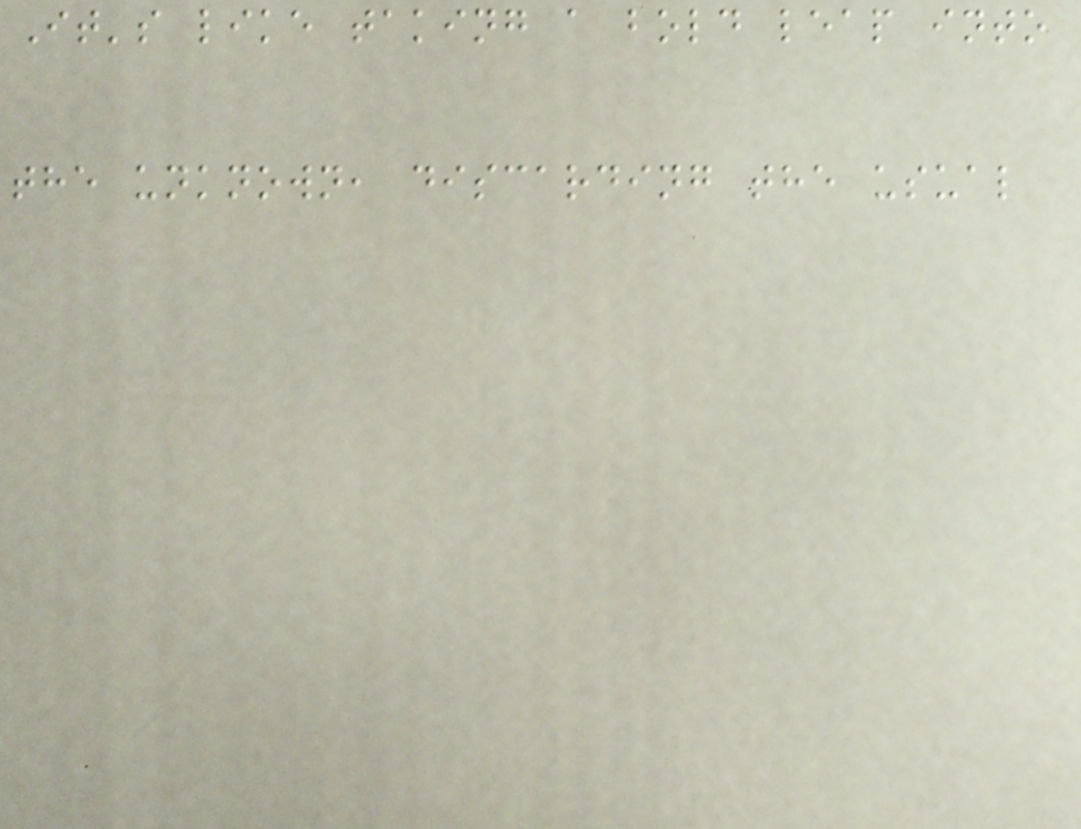It's like taking a bold leap into
the unknown, discarding the usual
